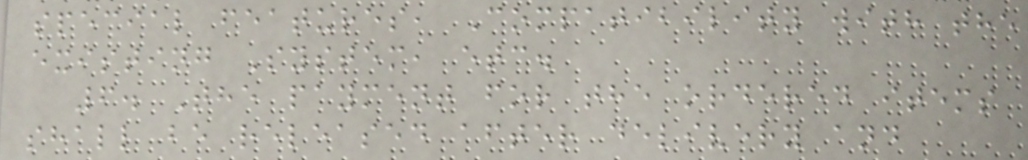special features, Compatibility with the
existing System, etc.
6. The payment for the ordered items
shall be released after delivery and
